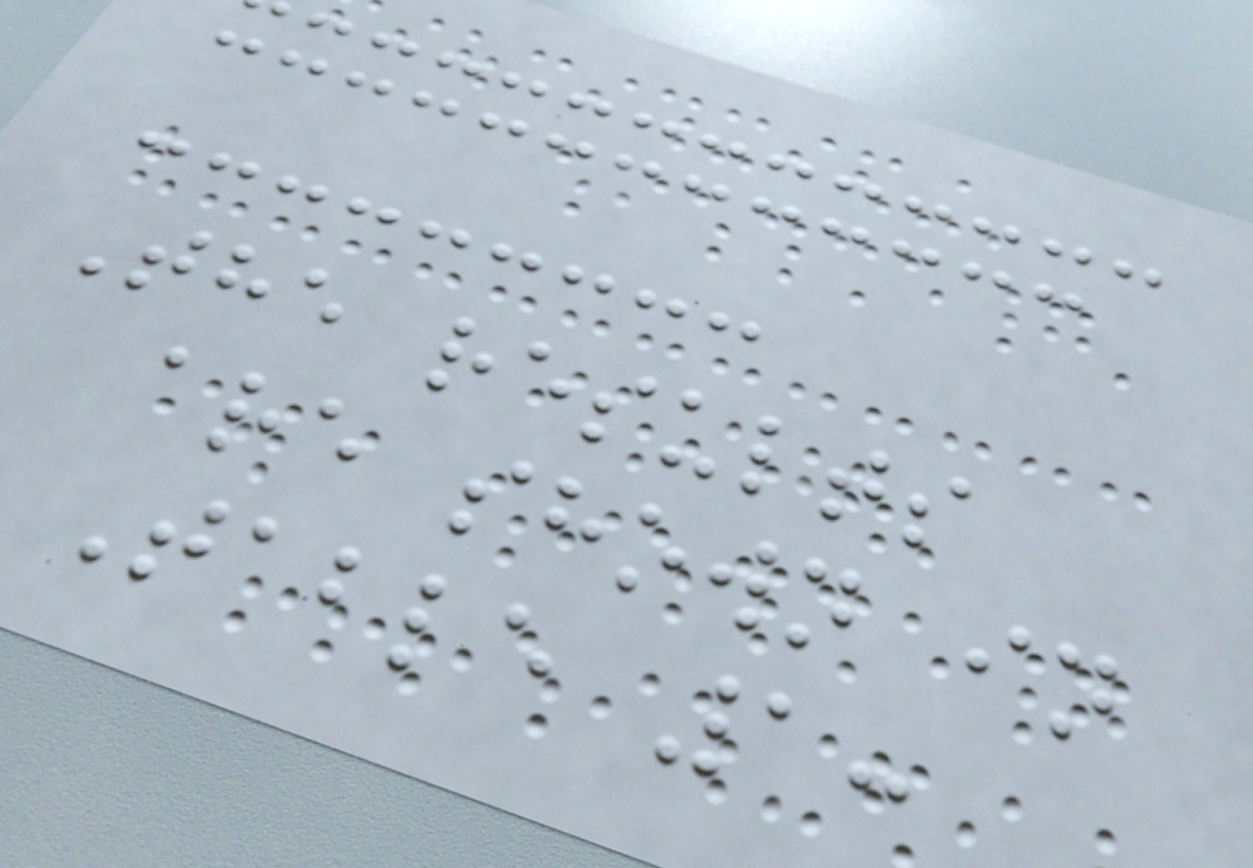The results
are shown in
Table 1:
